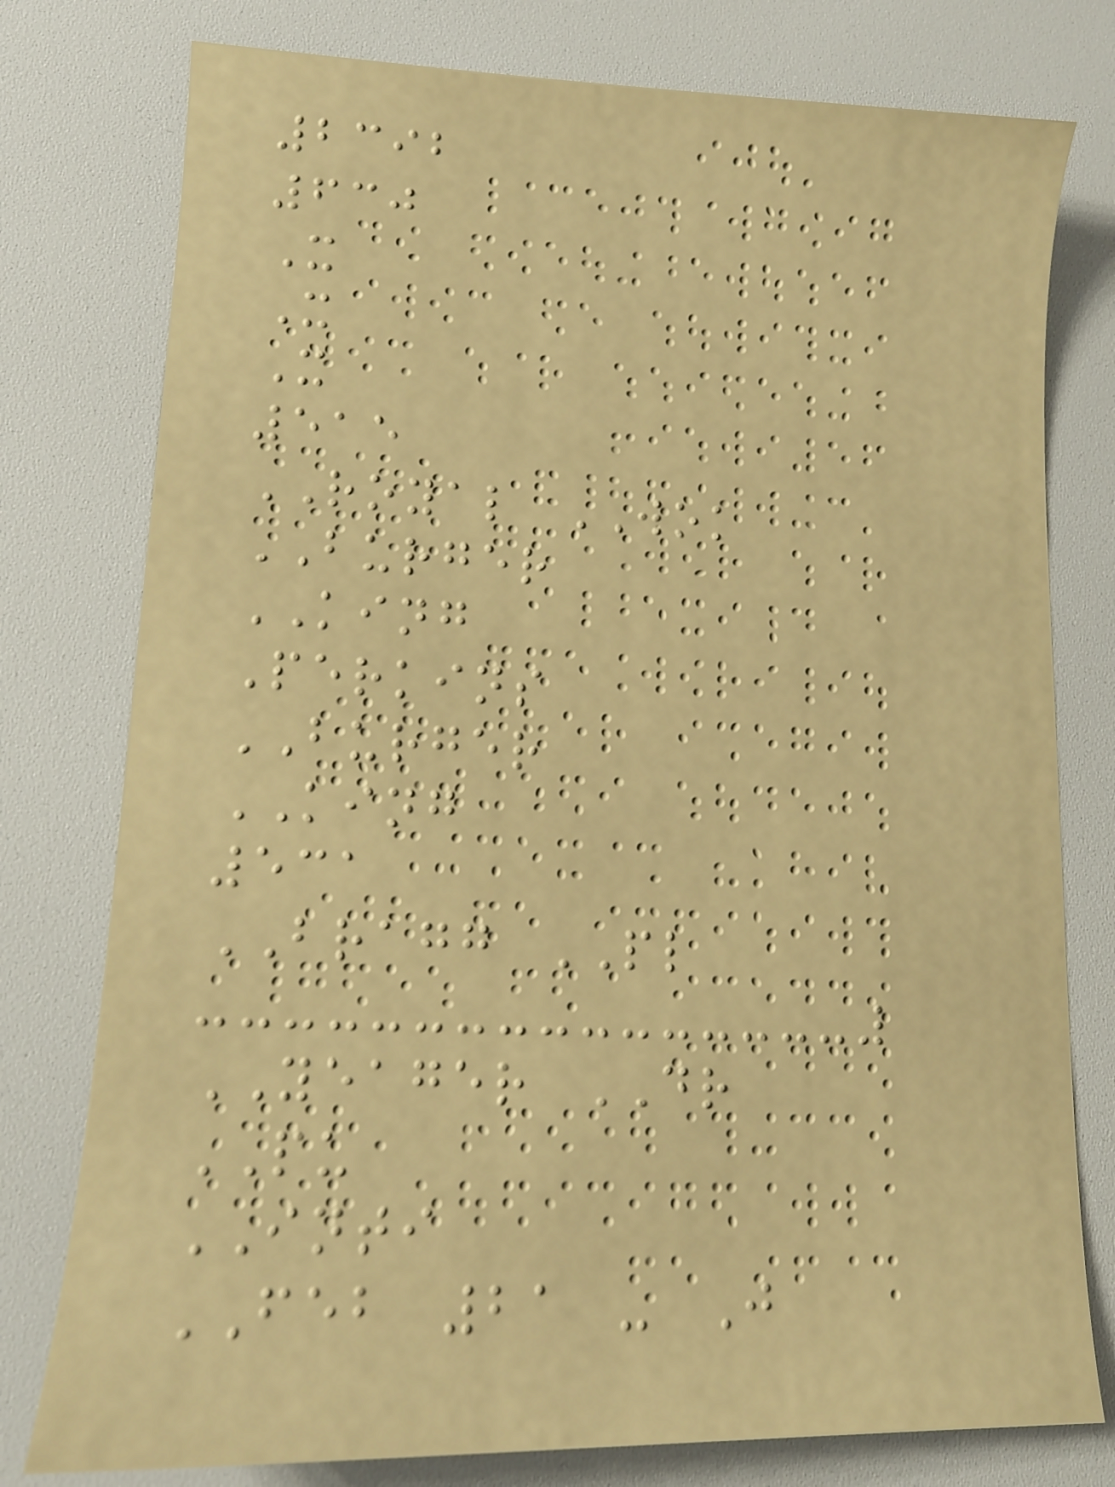2392
630
X
X
X
515
ROYAL WOK
BURGER
KING
Perkins
BURGER
KING
531
BRAGG PL
YEAGER DR
PU
INTI
FEB 21 - J
